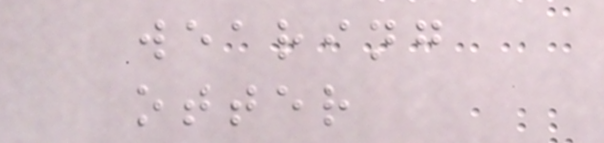wearing
otter
